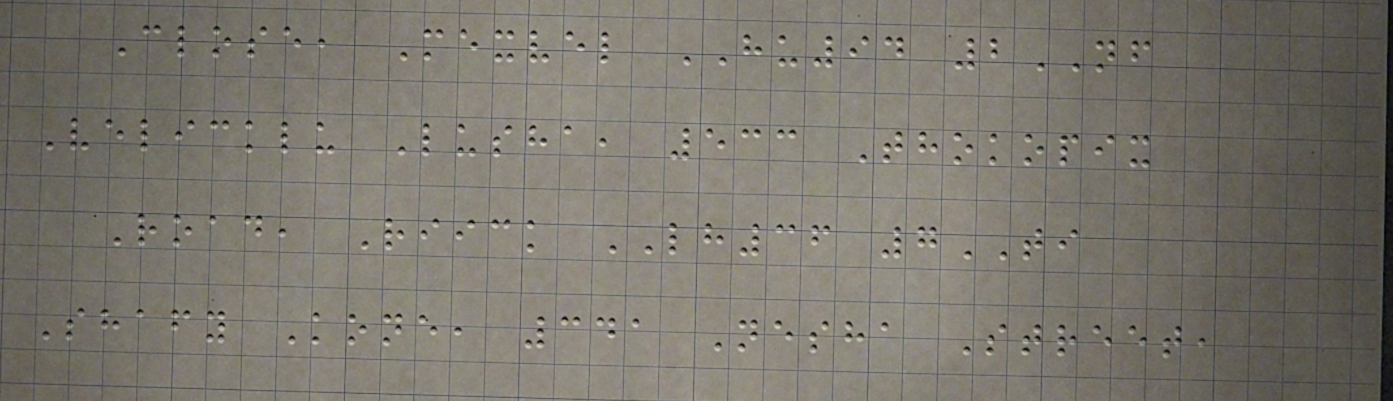Close, Mexvel HU94 2NF
Velicklu Lusha, 533 Thokopix
Road, Riick LH36 7TI
Shafy Kone, 341 Nesha Street,
